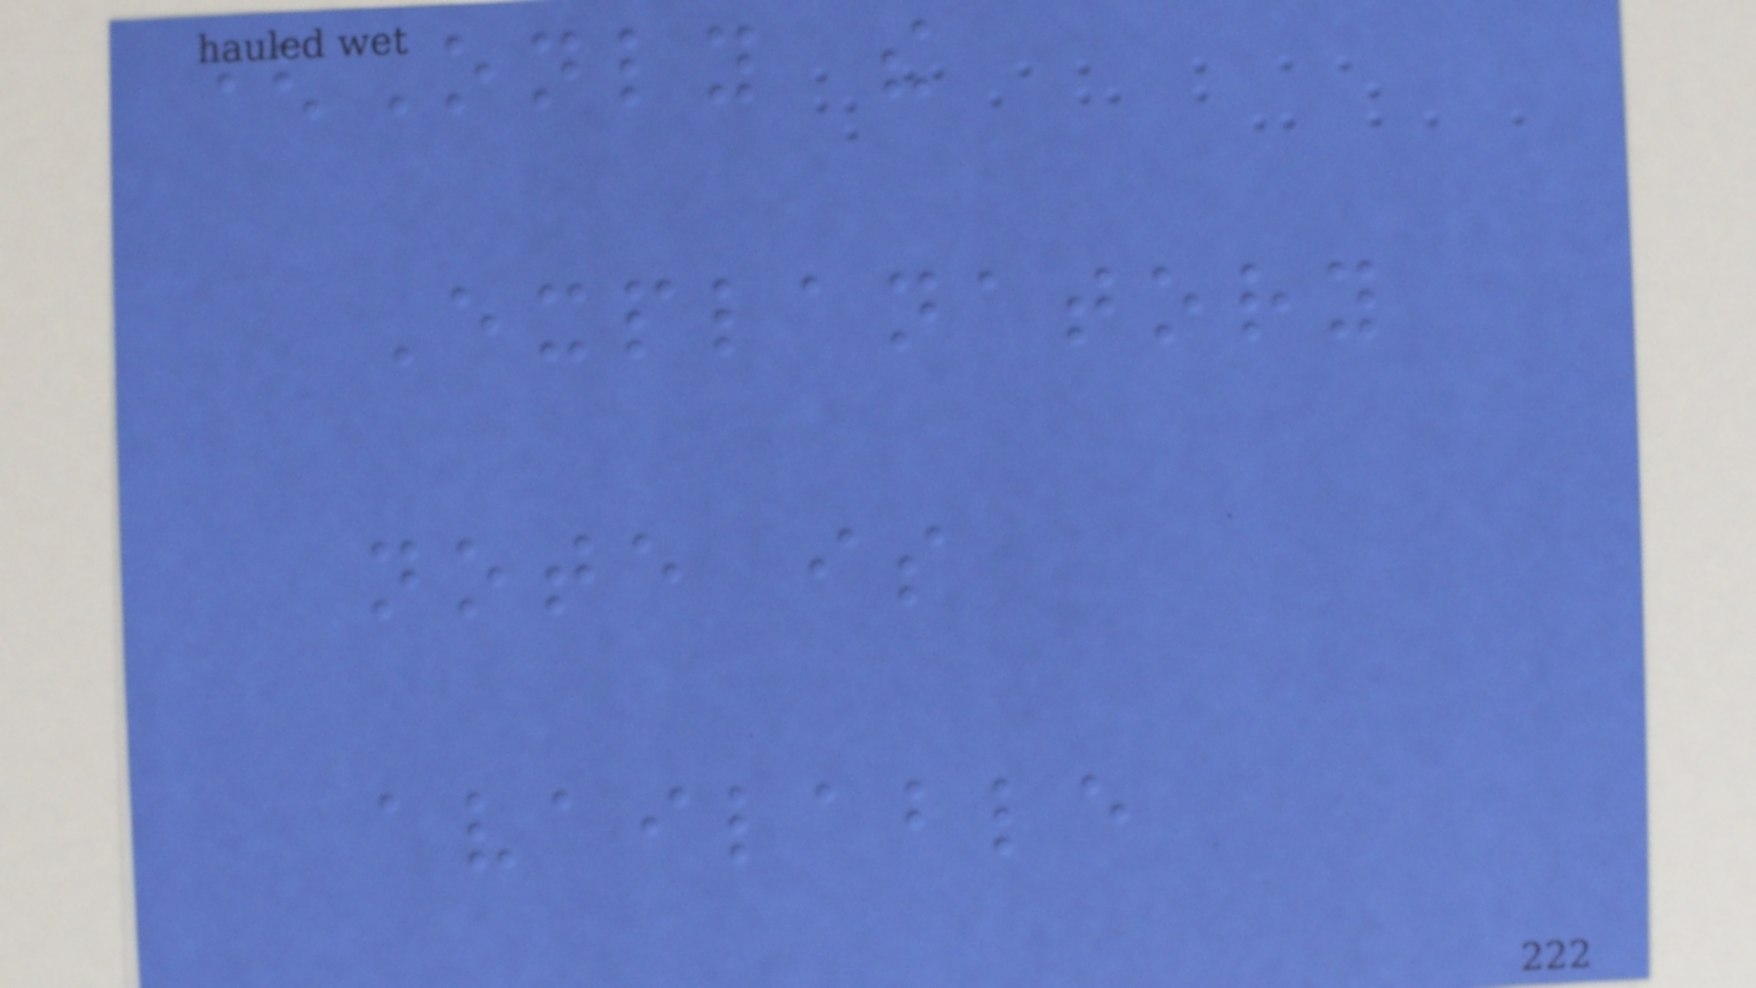(Only the
Explanatory
note is
available
